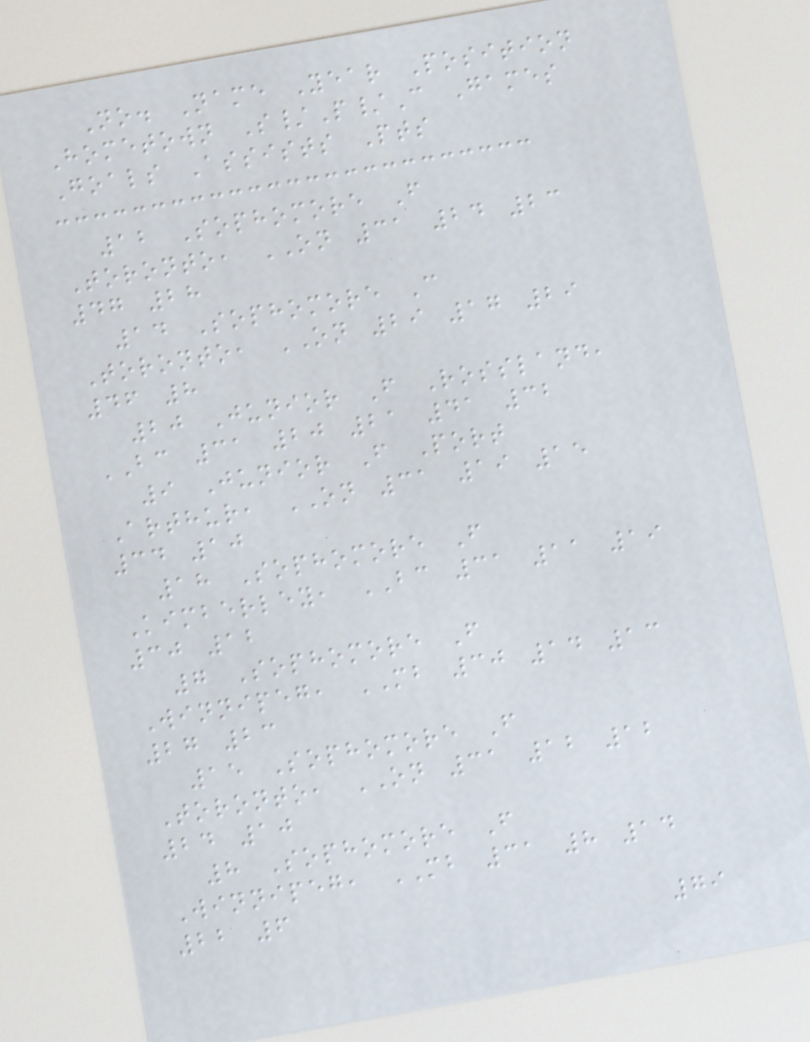No. Name Year Position
Hometown S/P/C Games
Goals Assists Pts
12 Sophomore F
Toronto, ON 31 24 23
47 28
14 Sophomore C
Toronto, ON 29 17 29
46 8
20 Junior F Rossland,
BC 31 20 21 41 32
9 Junior F Port
Arthur, ON 31 19 15
34 10
18 Sophomore F
Kimberley, BC 31 11 19
30 12
7 Sophomore F
Winnipeg, MB 30 14 13
27 23
15 Sophomore F
Toronto, ON 31 12 12
24 10
8 Sophomore F
Winnipeg, MB 31 8 14
22 6
79
